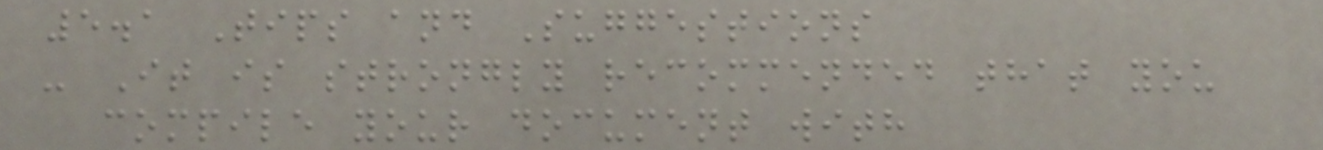5.1 Tips and Suggestions
- It is strongly recommended that you
compile your document with
